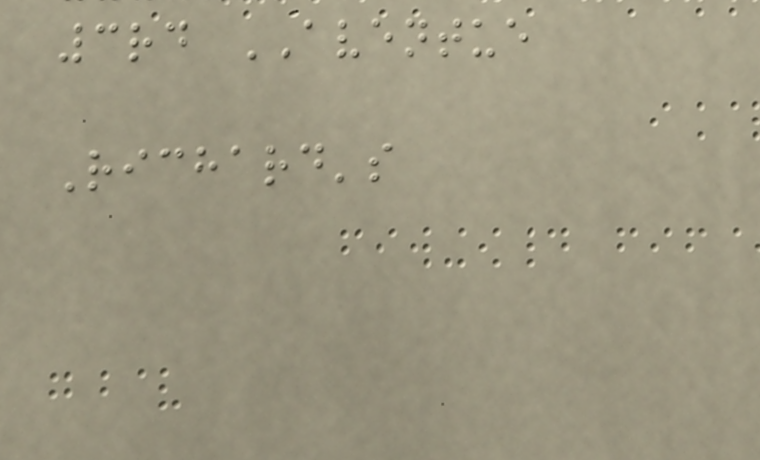3rd AVENTUE
Richard's
